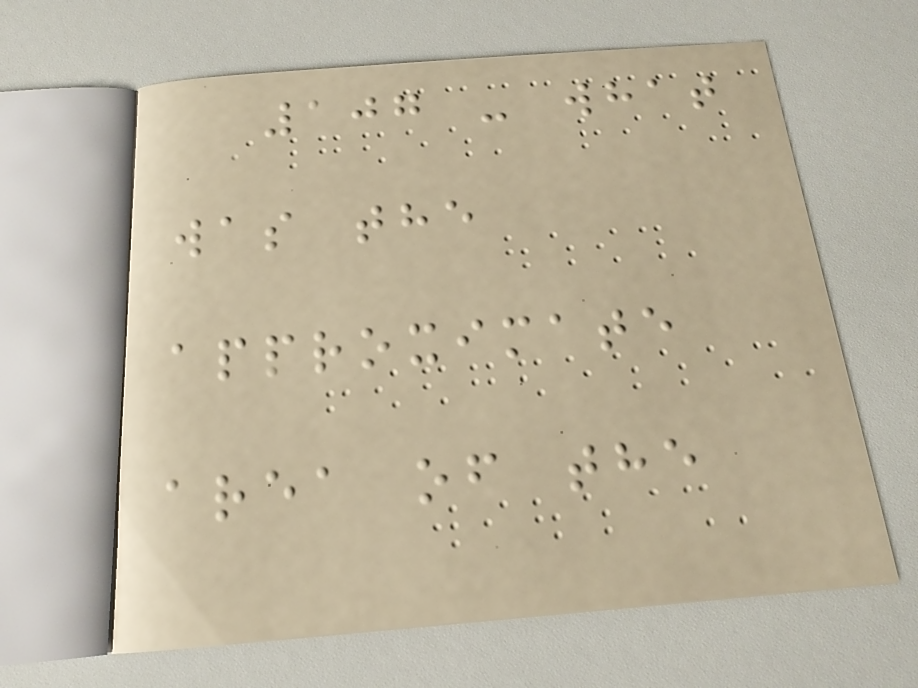107 - what
was the
approximate
area of the
